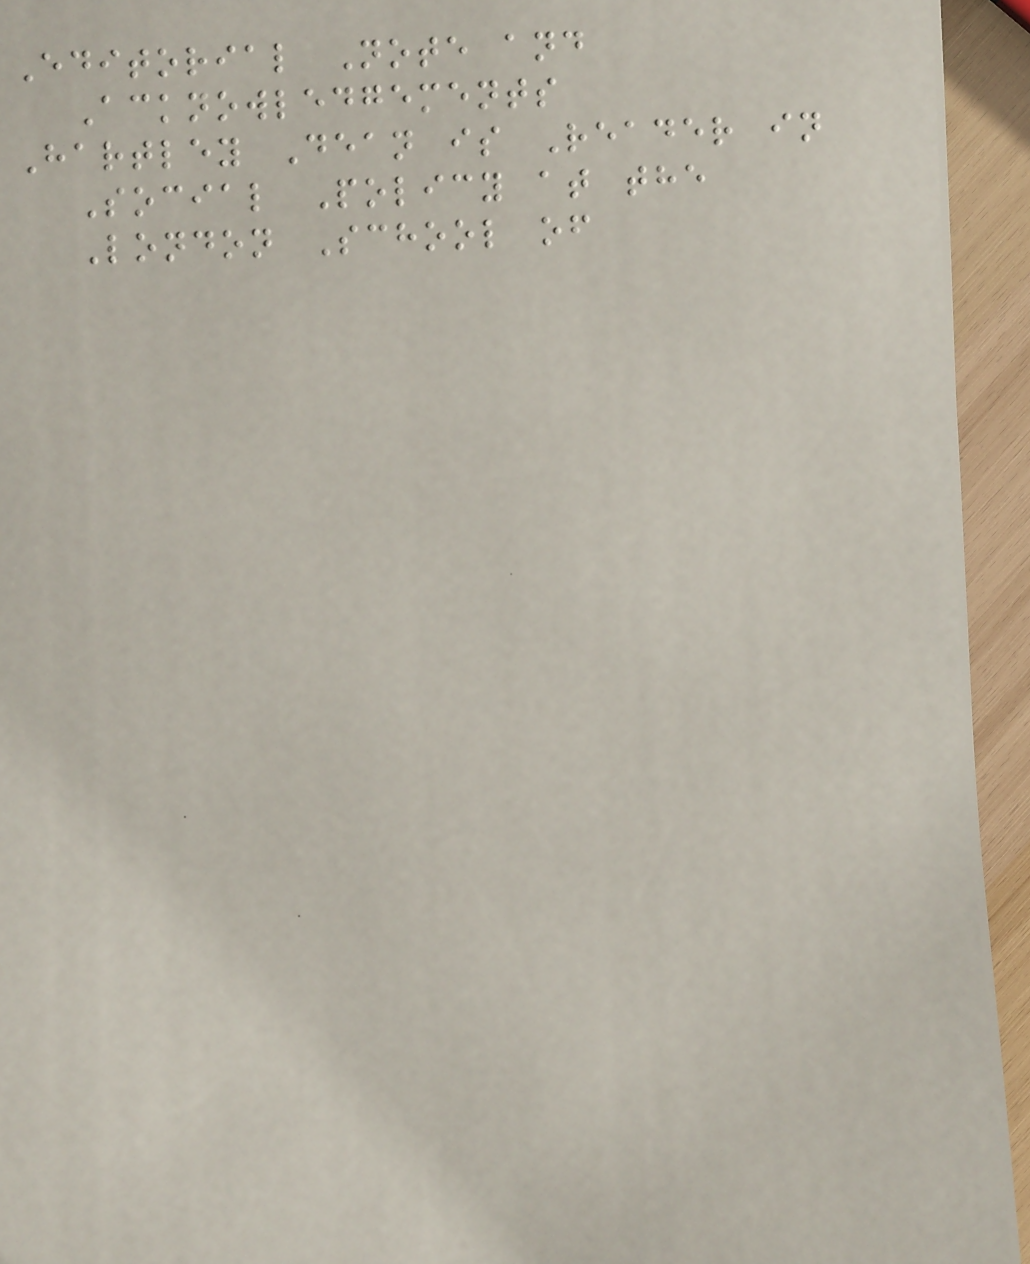Editorial Note and
Acknowledgements
Hartley Dean is Reader in
Social Policy at the
London School of
